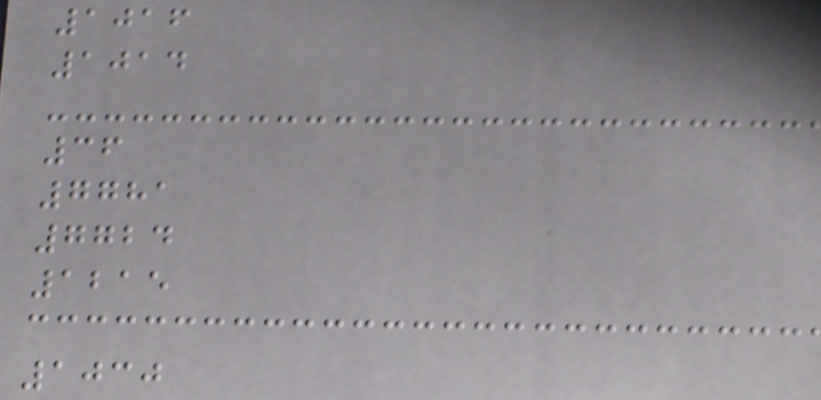1016
1014
36
7781
7724
1215
1030
